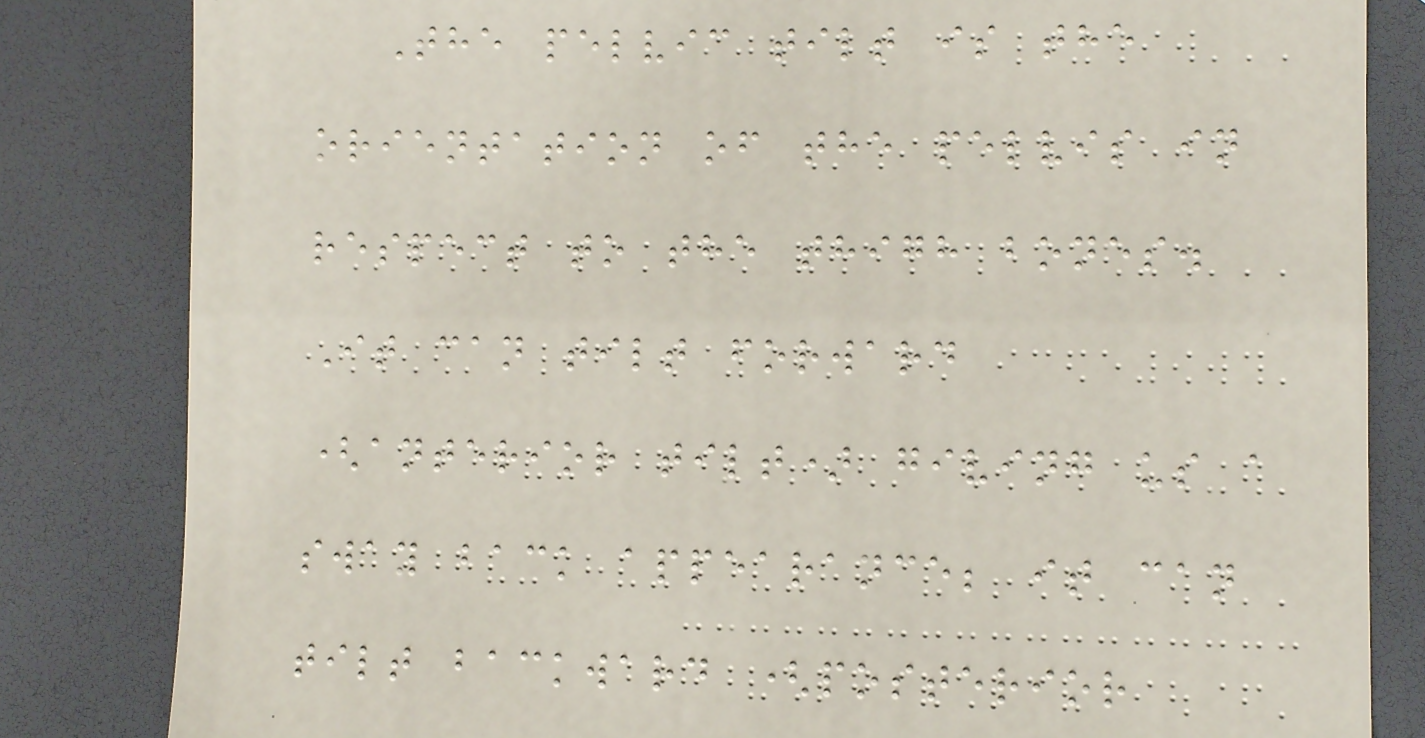The pelvic tilt is the
orientation of the pelvis in
respect to the thigh bones.
It can tilt forward
(anterior tilt) giving us a
sway back appearance; it can
tilt backward (posterior
